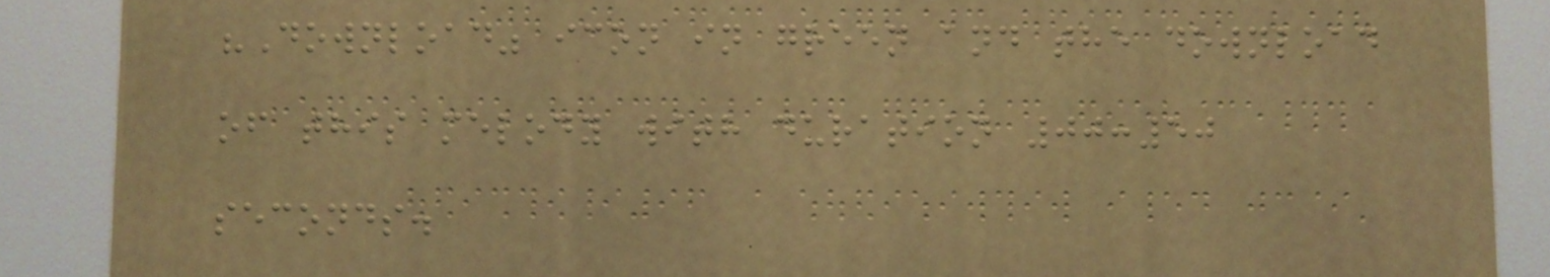"Download" icon in green and the download
of this melody with duration 00:50
seconds.
